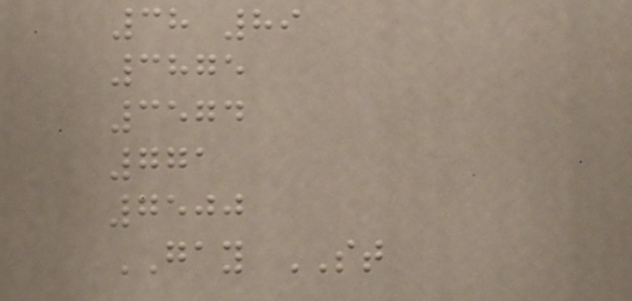38 89
3875
3574
771
7500
GAY ST
